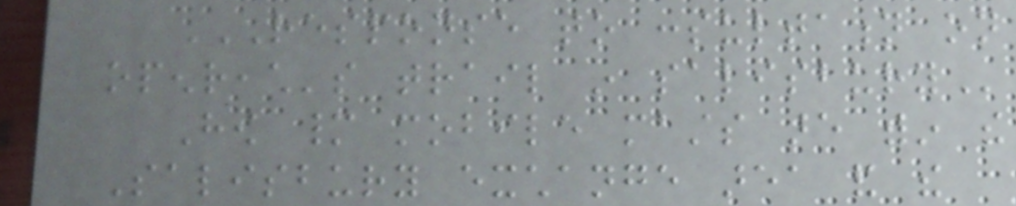RESPONSE TO CONSULTATION ON
OPENREACH'S TRAIL IN SALISBURY
How many mobile masts are within the
Salisbury exchange area and the
